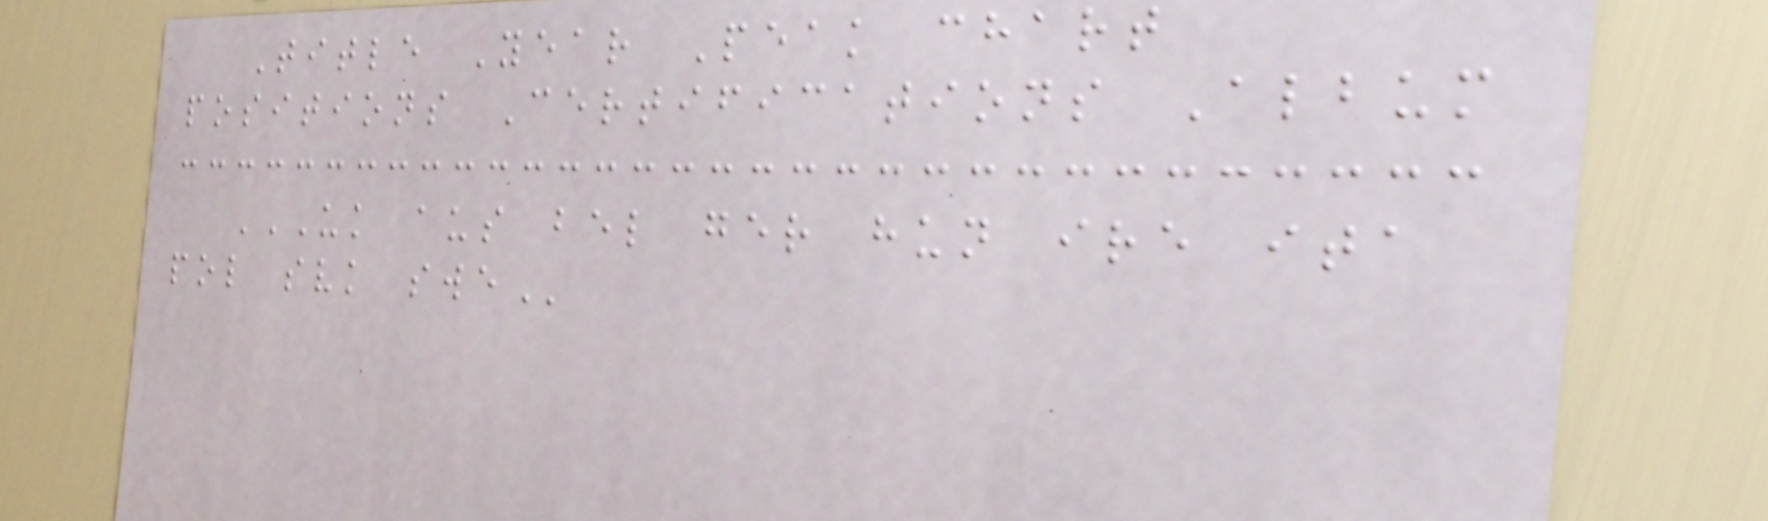Title Year Peak chart
positions Certifications Album
UK AUS BEL GER HUN IRE ITA
POL SVK SWE
